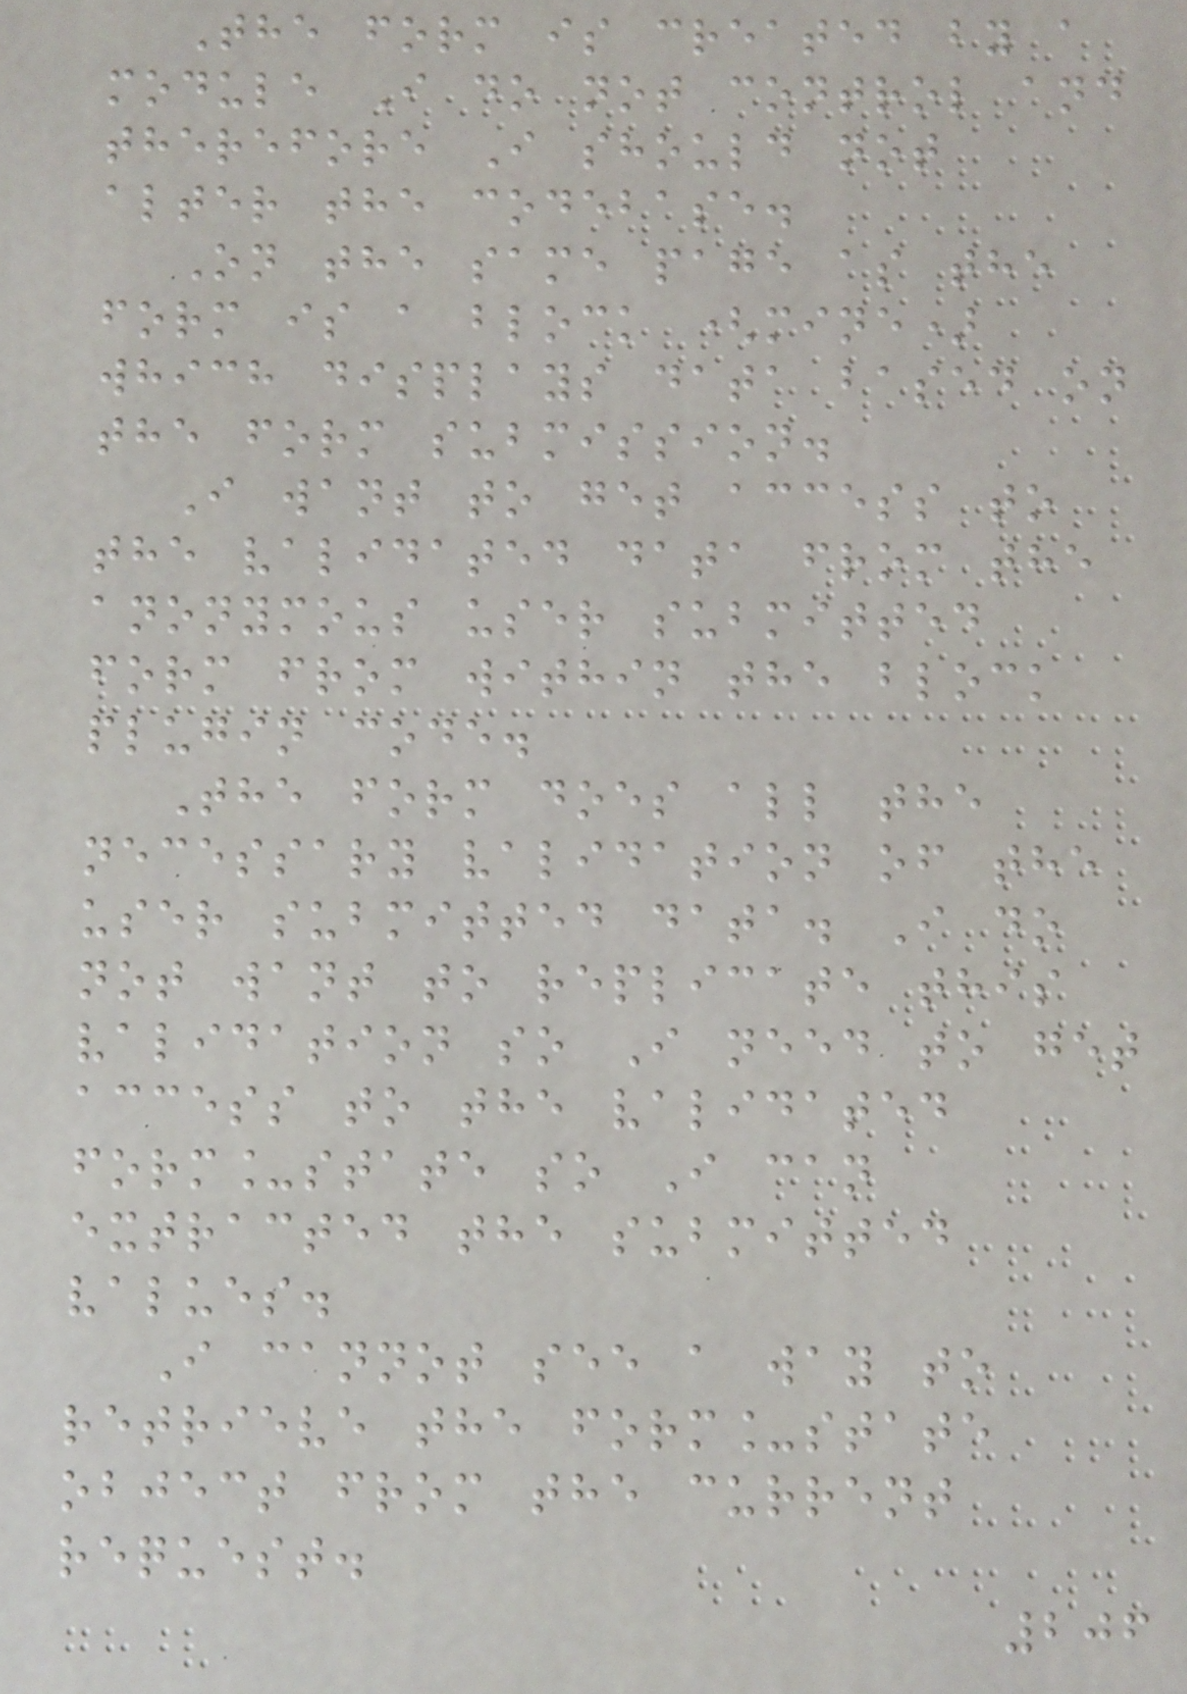The form is created by a
module I do not control and
therefore I should not
alter the codebase.
On the same page as the
form is a block (mine)
which displays data based on
the form submission.
I want to get access to
the validated data from the
anonymous user submitted
form from within the block
plugin code.
The form does all the
necessary validation of the
user submitted data. I do
not want to replicate this
validation so I need to get
access to the validated
form_state so I can
extracted the submitted
values.
I cannot see a way to
retrieve the form_state
object from the current
request.
206
